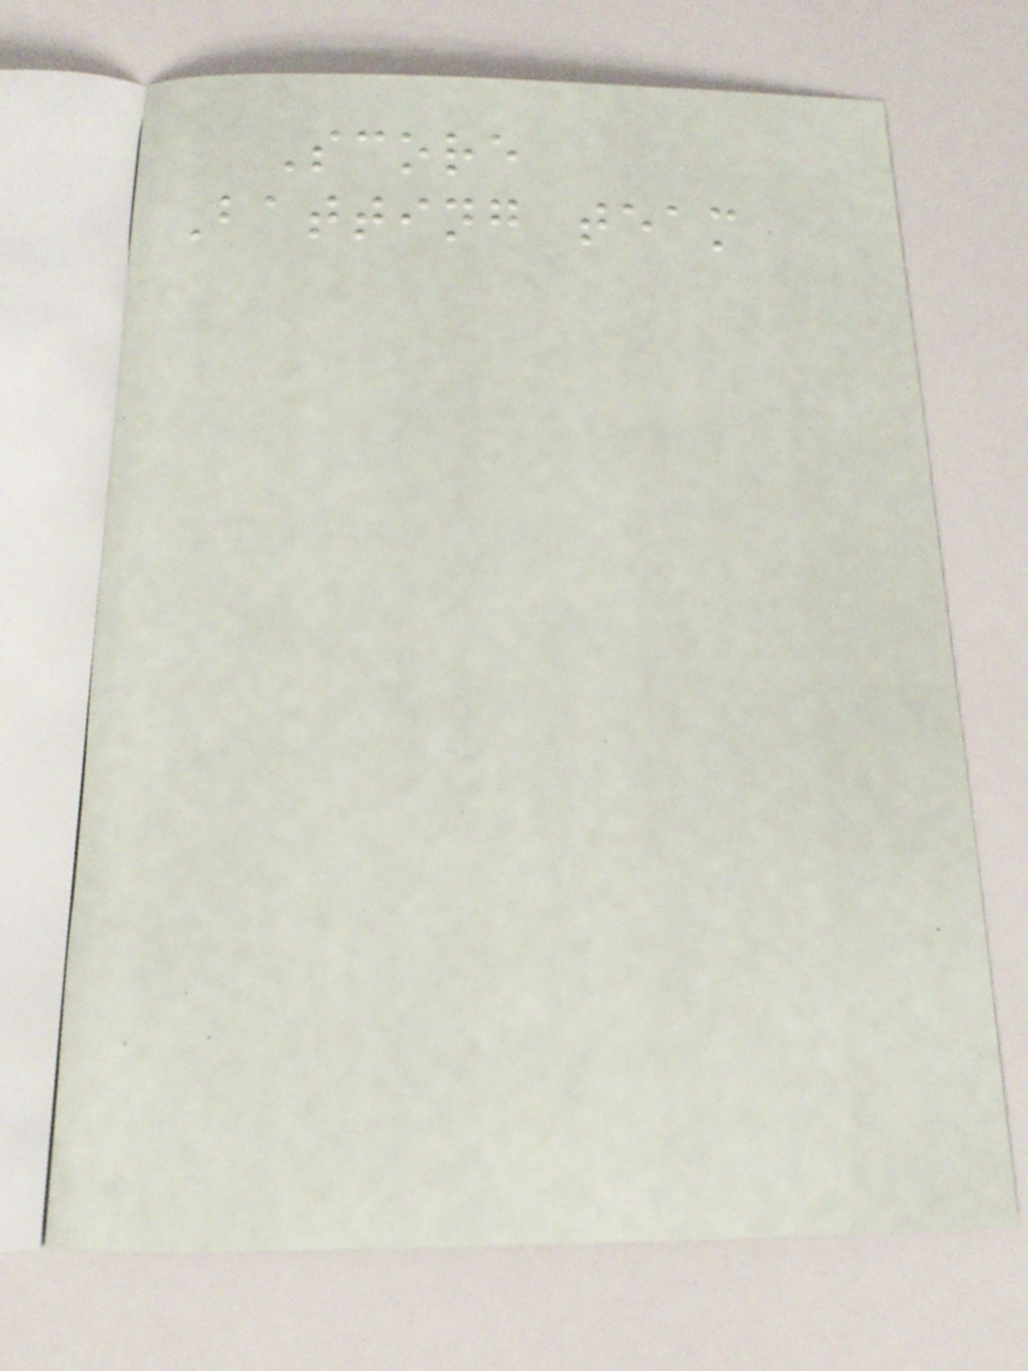Score
Batting team
